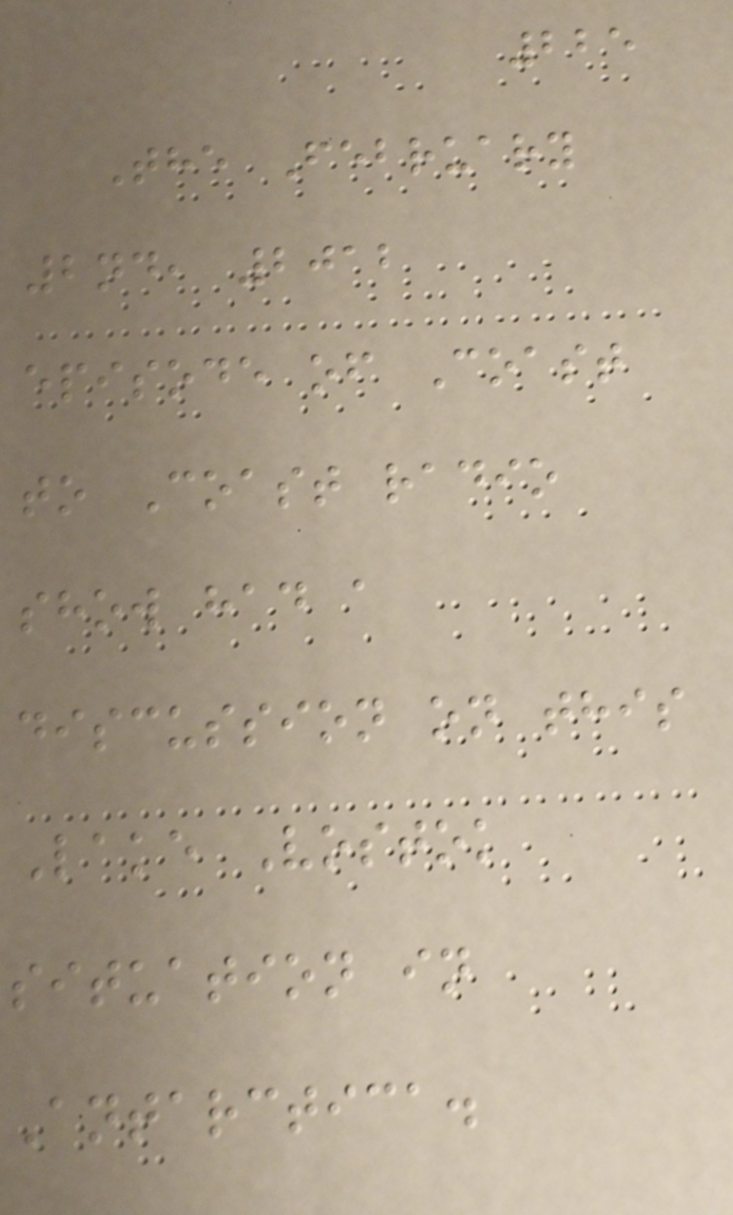225
The February
2nd, 2012
episode of Coast
to Coast radio
show had a
discussion on this
Lake Vostok
situation in
Antarctica.
